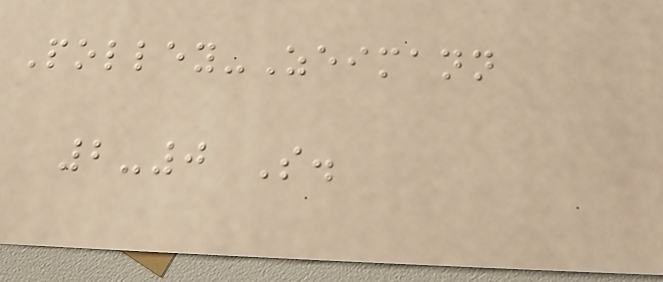Polley-Zeimann
2-0 S.
